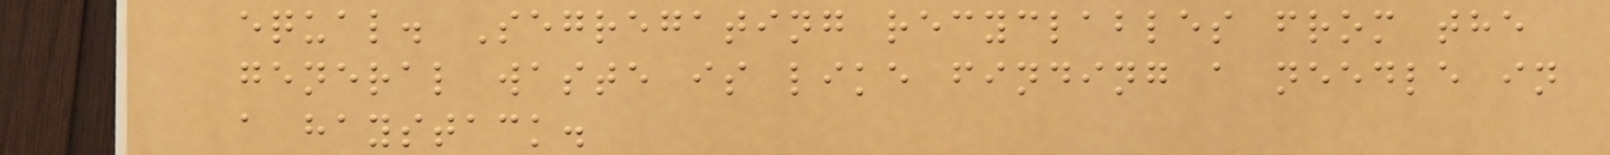equal. Segregating recyclables from the
general waste is like finding a needle in
a haystack.
